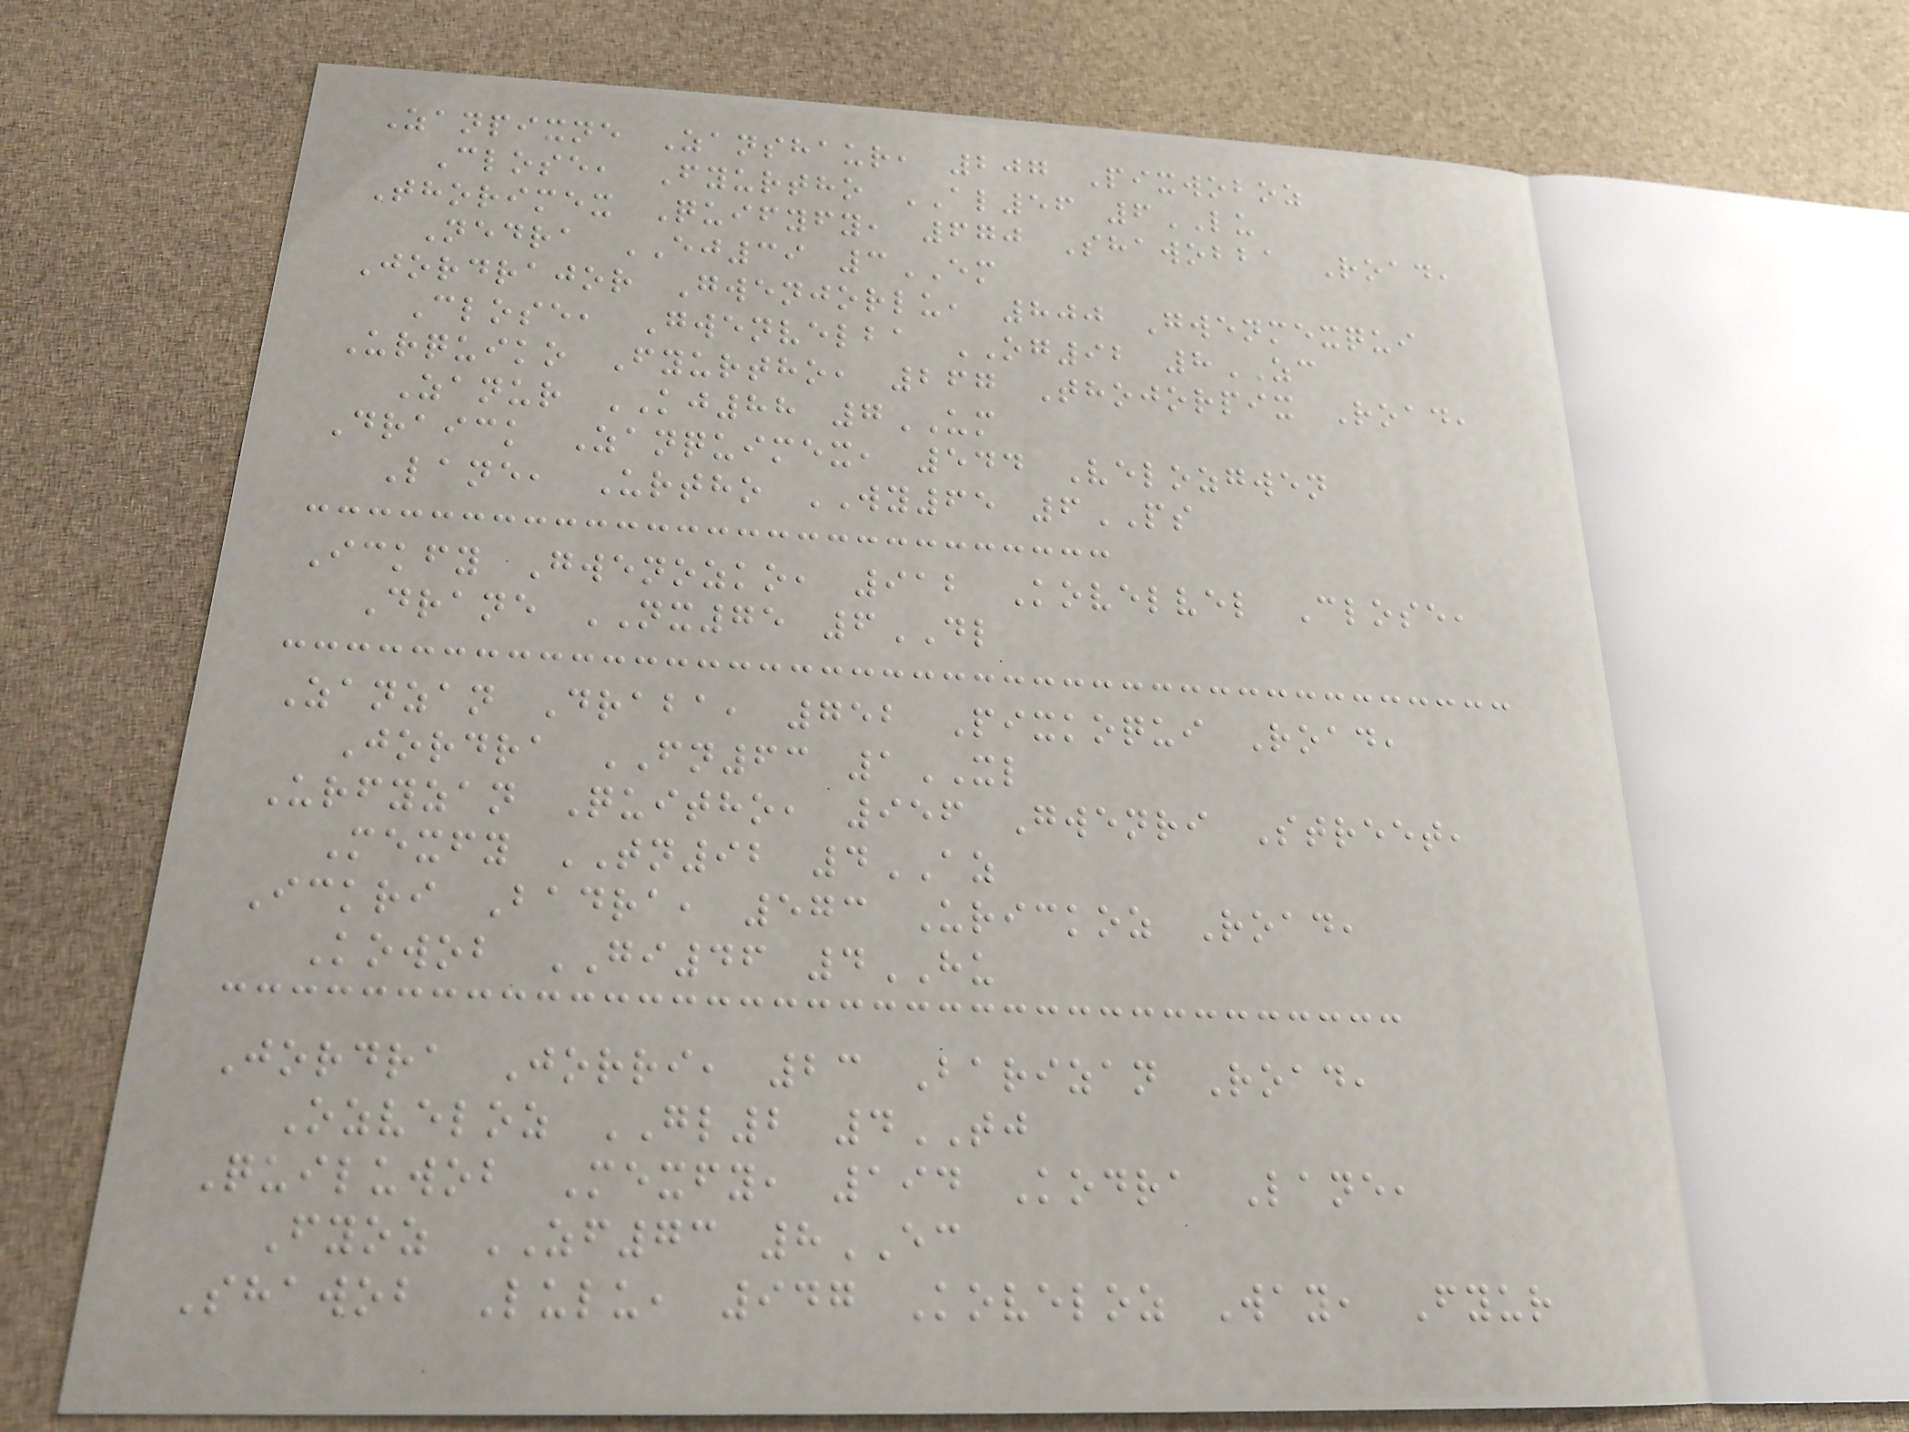Zanpixne Zanshaur, 207 Pixwoboz
Close, Fyurtho AL56 6LU
Thorimex Quifyfy, 670 Shawobba Road,
Nedra EJ39 3EM
Jordrajor Gwenjorlu, 800 Gwenmexqui
Close, Gwenvelba OG92 8ZC
Urquiko Fyurtho, 267 Thojorpix Road,
Zanur KJ88 7UM
Draick Zanquimex, 544 Velozgwen
Lane, Urtho WY65 6PS
Ickfy Gwenozko, 912 Kovelvel Close,
Drane NX75 6DL
Zanzan Draba, 752 Pixkoqui Road,
Jordra FN63 1XL
Urfyzan Quitho, 956 Gwenri Street,
Mexfy TN92 4AZ
Ickri Badra, 573 Urickoz Road,
Kowob GI46 4HU
Jordra Jorri, 23 Barizan Road,
Ozveloz GL2 4TJ
Quiluwob Mexfy, 194 Kodra Lane,
Fyoz ZF73 8EC
Shawob Lulu, 947 Koveloz Way, Fyur
